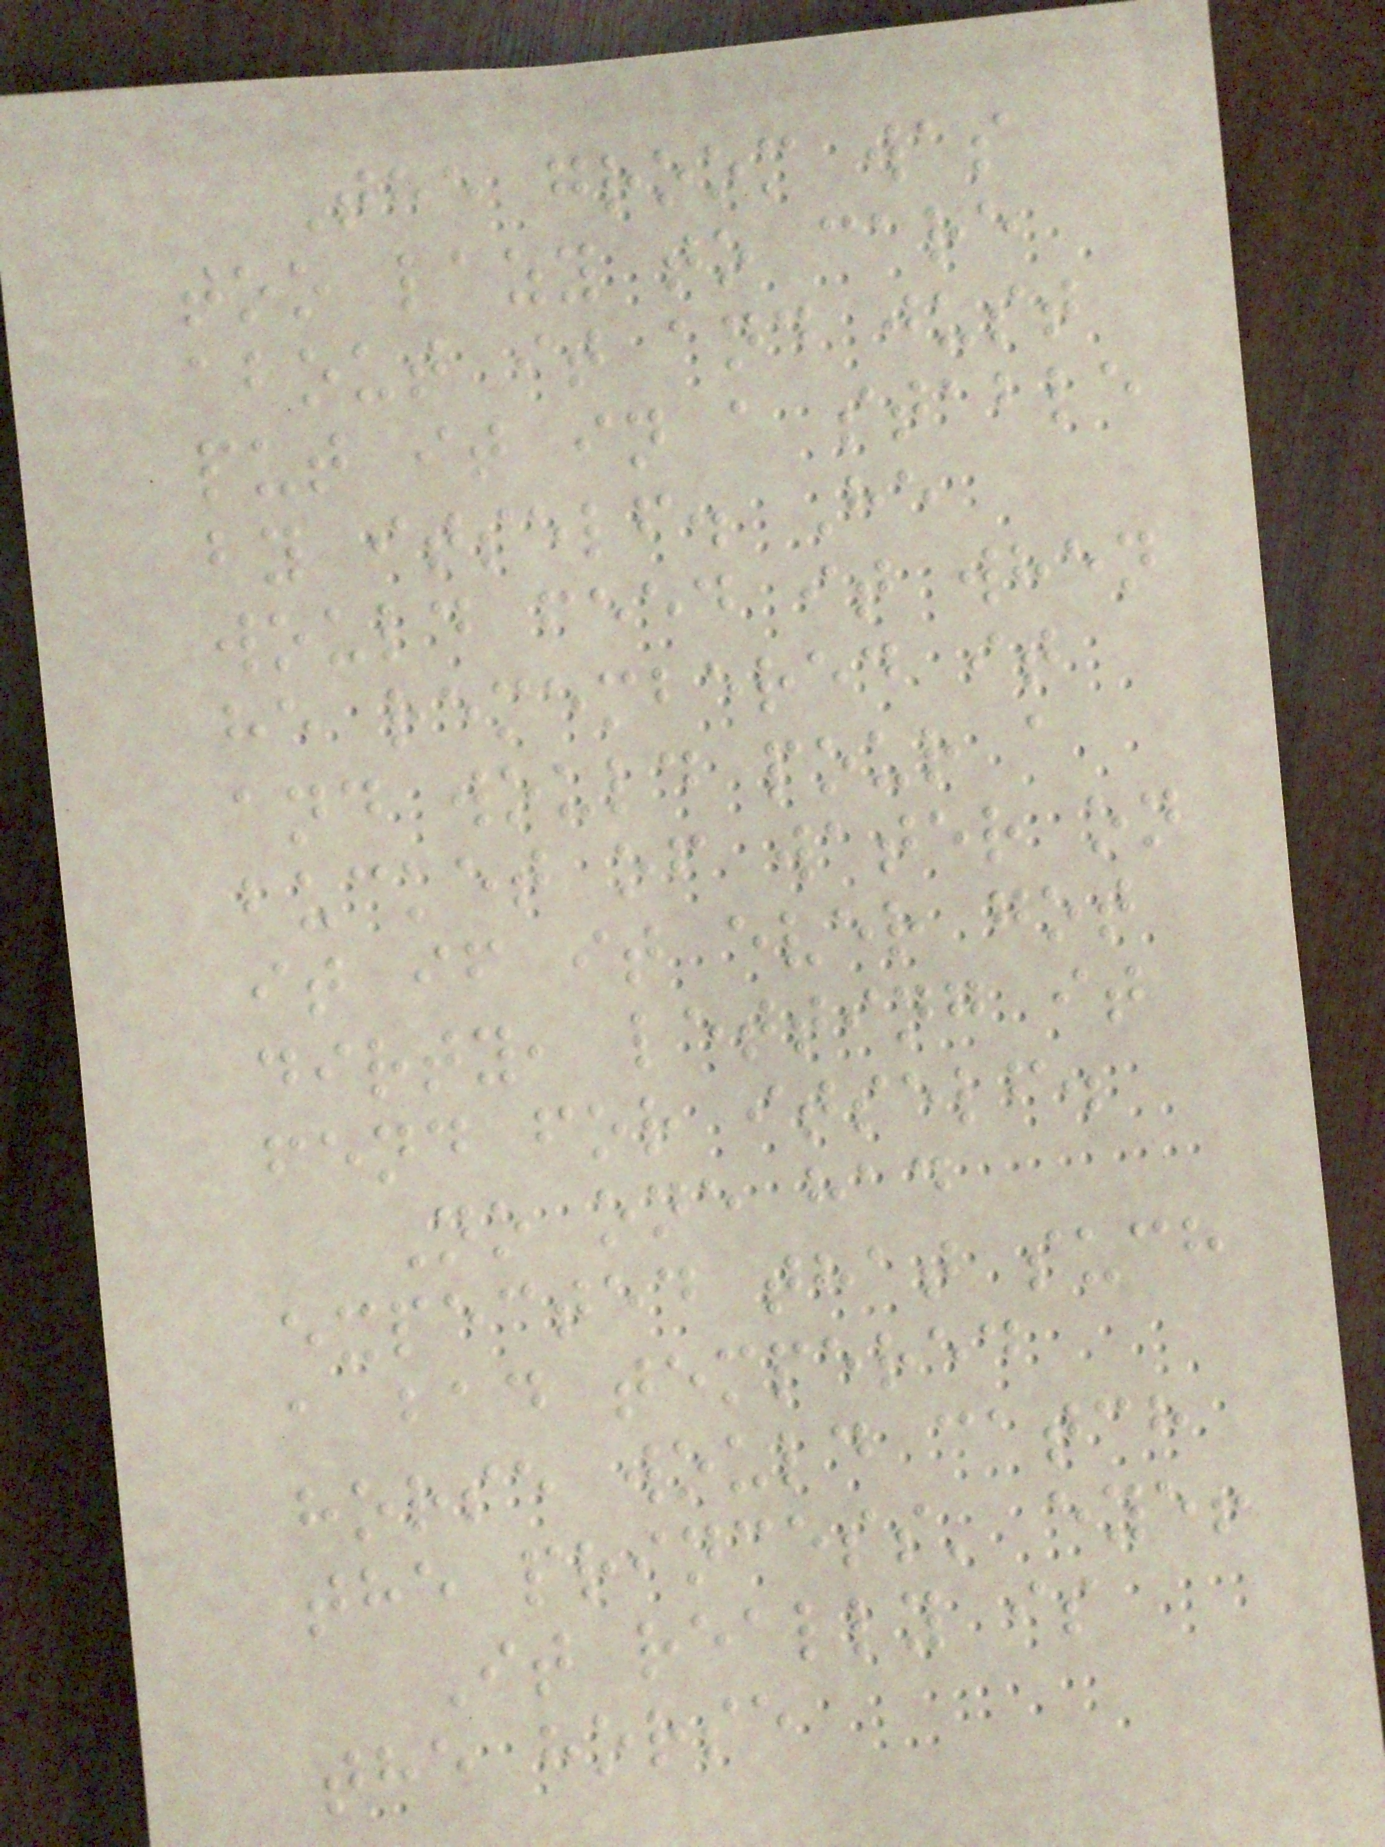The groom was
too lazy to care
about it and just
put it in a stable
by itself. He
would feed it when
he remembered it
and would pour a
bucket of water on
it if it ever got
dirty, letting it
fend for itself.
No one had
expected that such
a bad tempered
horse would catch
the princess' eye!
It really is
the horse
